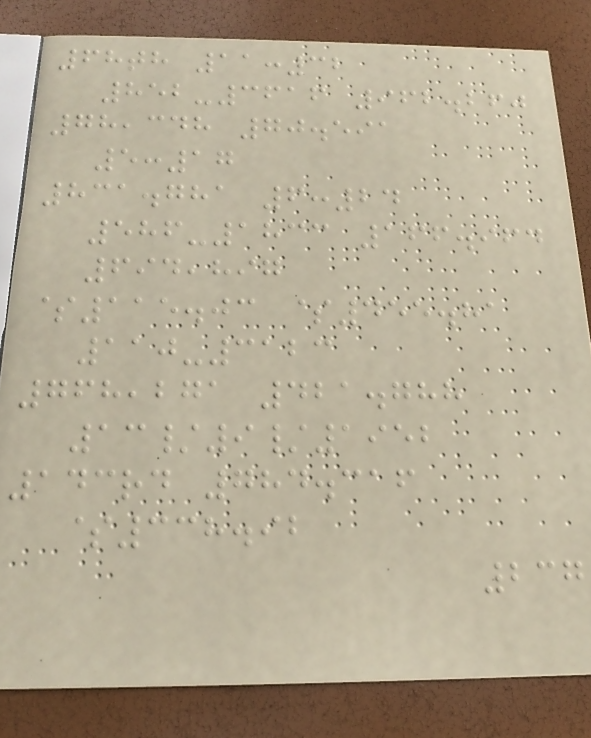68th 11:32
852-3616 962.260
78,348 70.591
5:17
831.781 6:24
586-1833 166.964
694,897
$115.03 $455.81
110-3123
768,271 421.788
13/9/1952
143rd 784.316
$338.92
237
